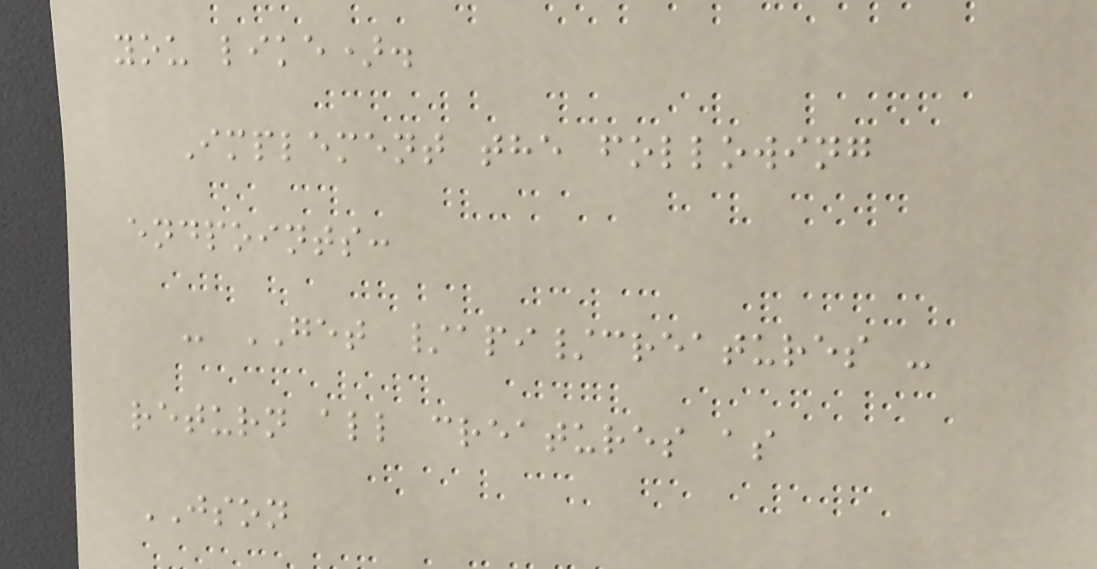you like).
Implement the following
endpoints:
- GET /api/creatures -
return all creatures as
JSON
